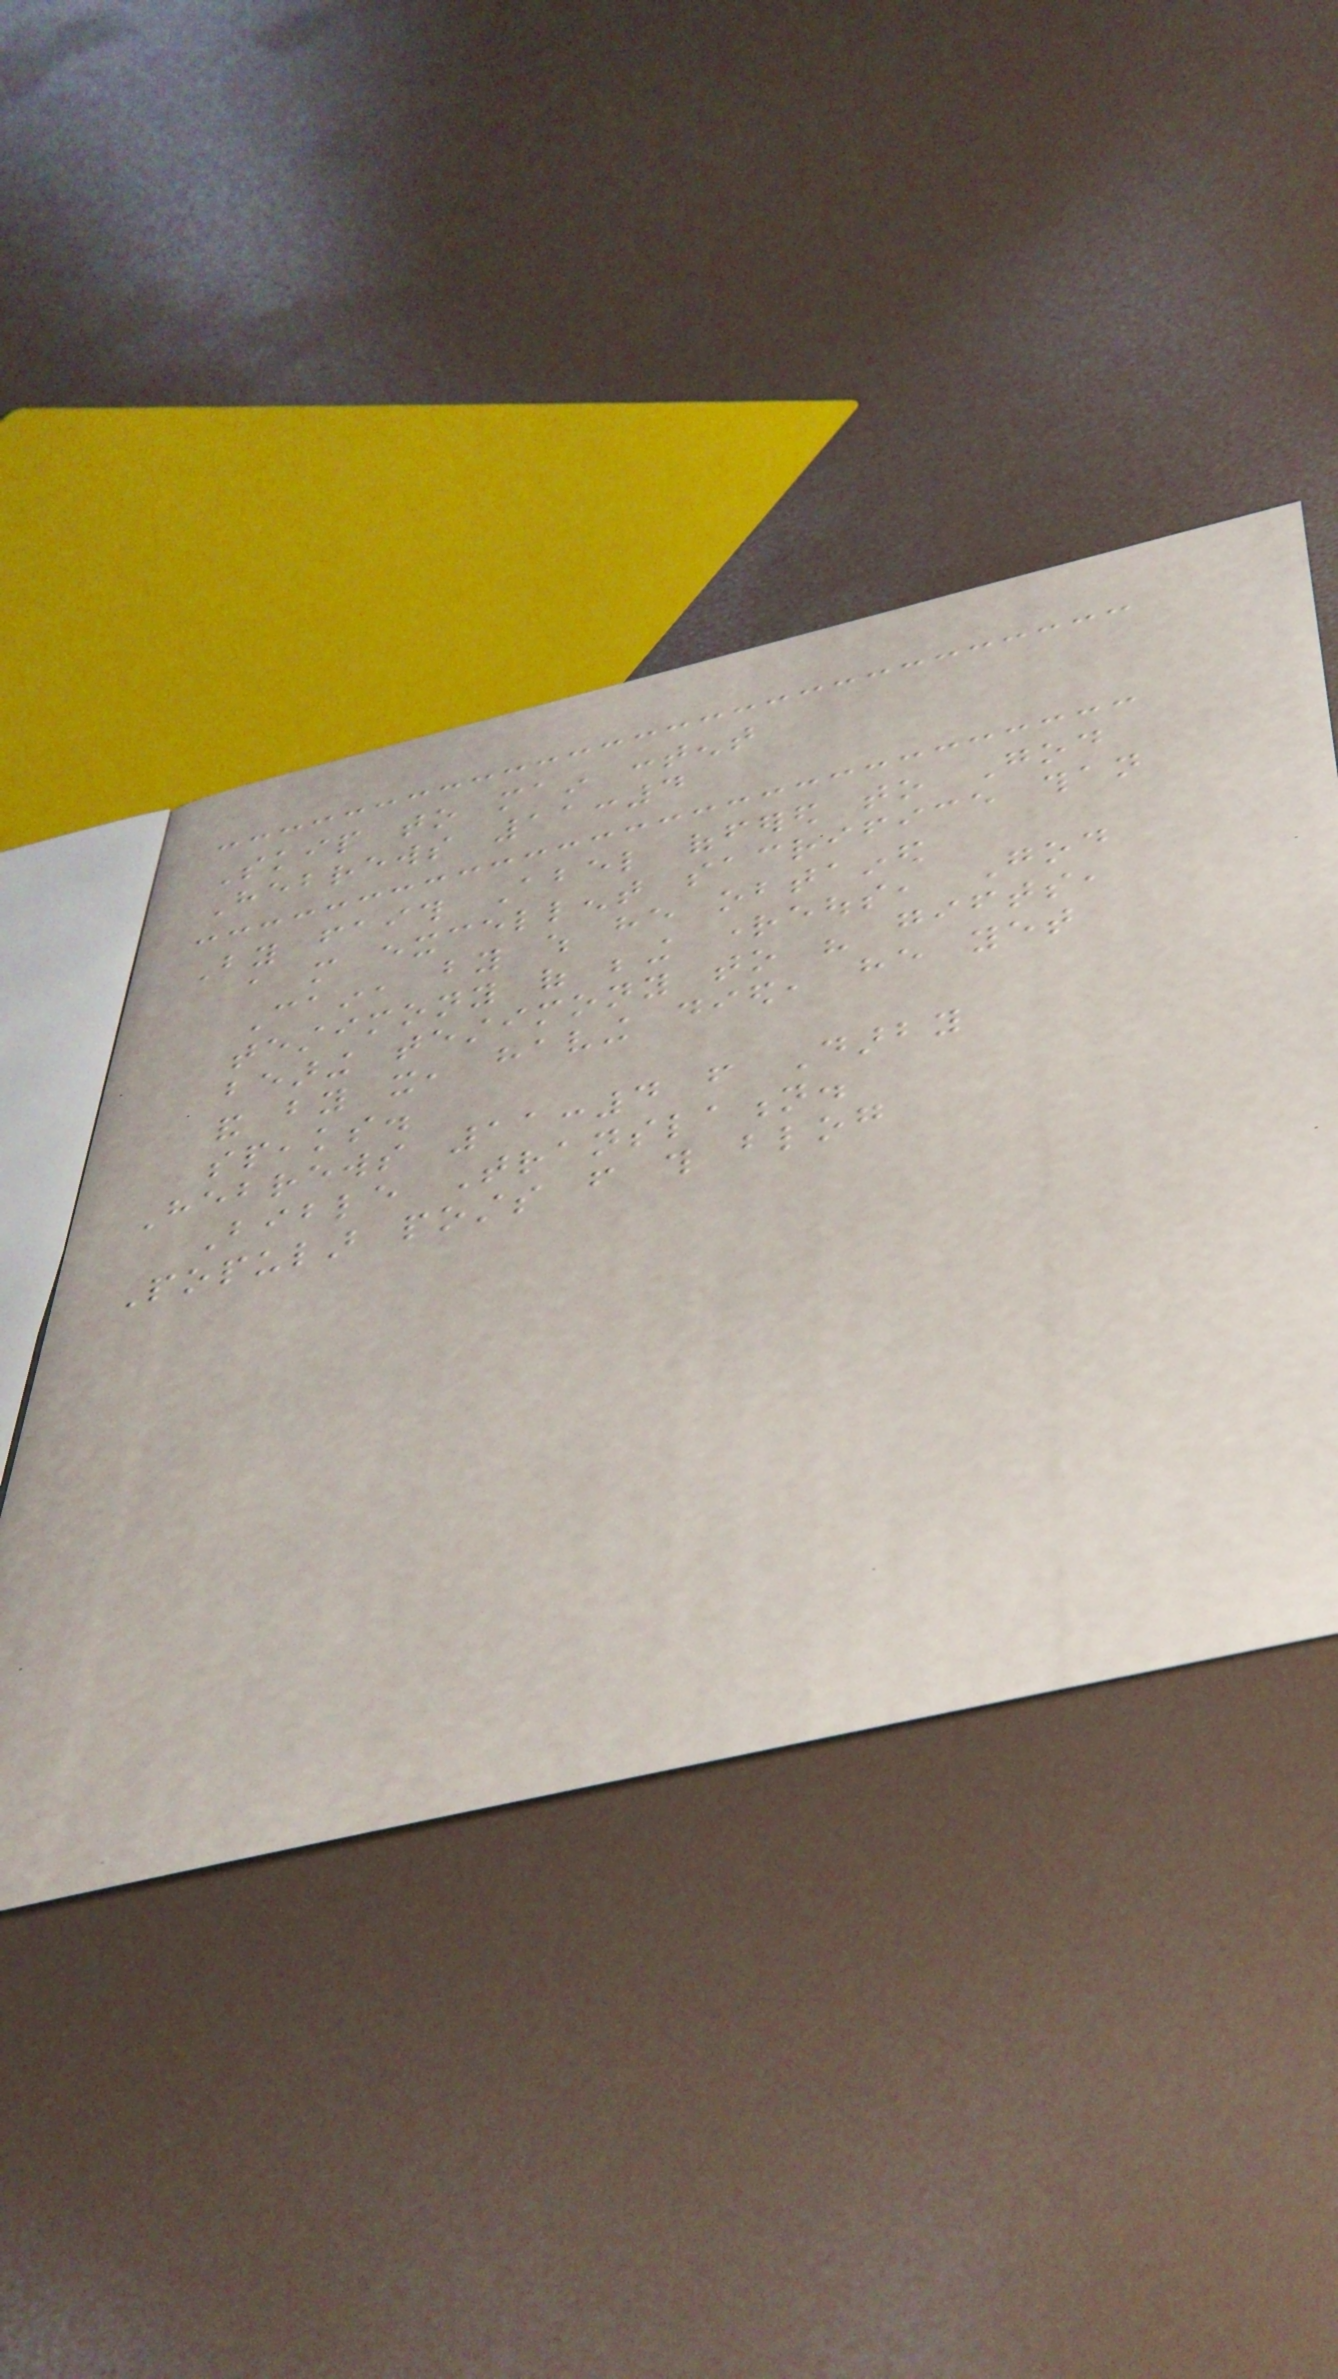Skip to main content
Hebrews 11:4
By faith Abel offered to God
a more excellent sacrifice than
Cain, by which he obtained
testimony of being righteous, God
bearing testimony to his gifts,
and by it, having died, he yet
speaks.
Hebrews 11:4 from Darby
Bible Translation.
Popular posts from this blog
